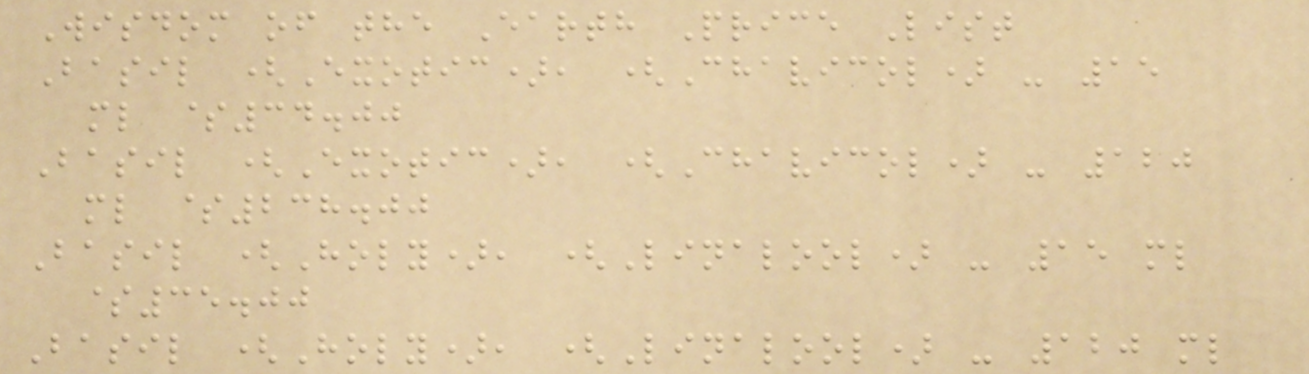Wisdom of the Earth Price List
Basil (Exotic), (Chavicol) - 15
ml $34.00
Basil (Exotic), (Chavicol) - 120
ml $238.00
Basil (Holy), (Linalool) - 15 ml
$35.00
Basil (Holy), (Linalool) - 120 ml
